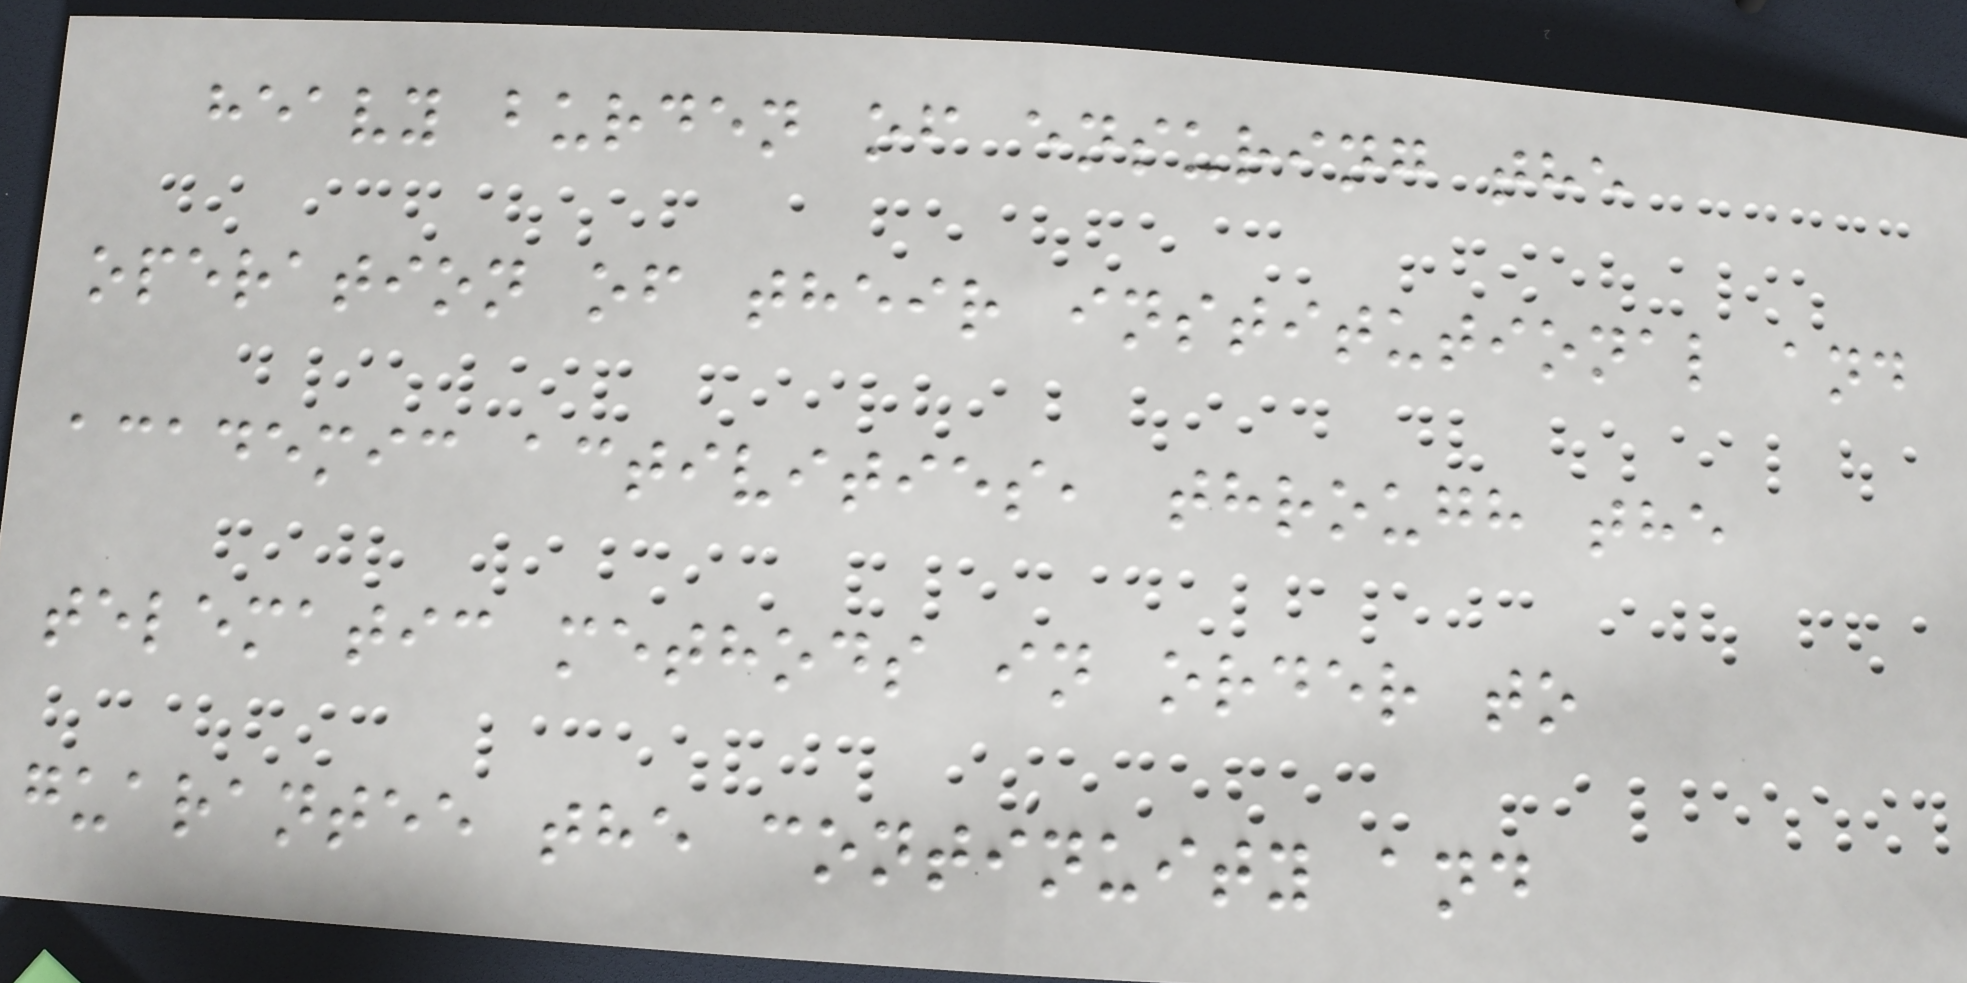heavy burden of ensuring the
operation of their institutional and
academic activities, through the
telematic methods in order to
guarantee the continuity and
